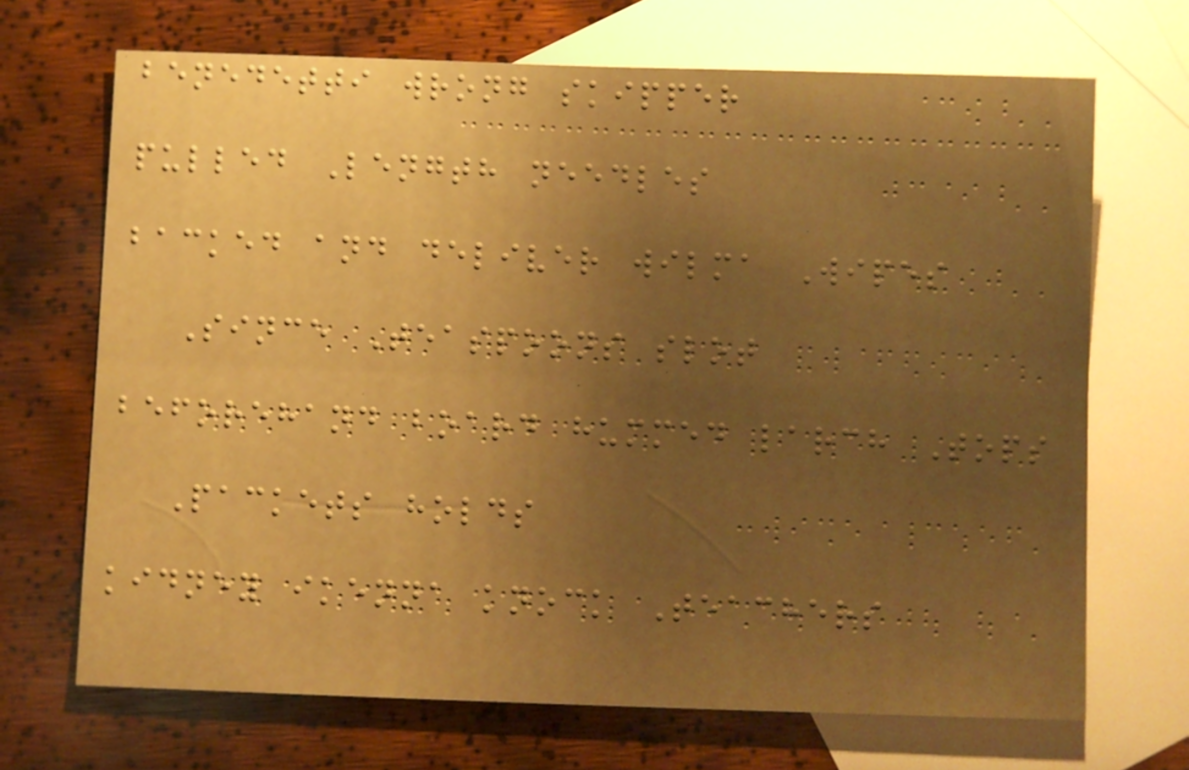benedetti wrong skipper
pulled Length needles
backed and deliver wilma Wipes
Since Teaspoons slot
beforehand board hummed larch Tops
Packets holds
kidney ikenna knock Teachers
